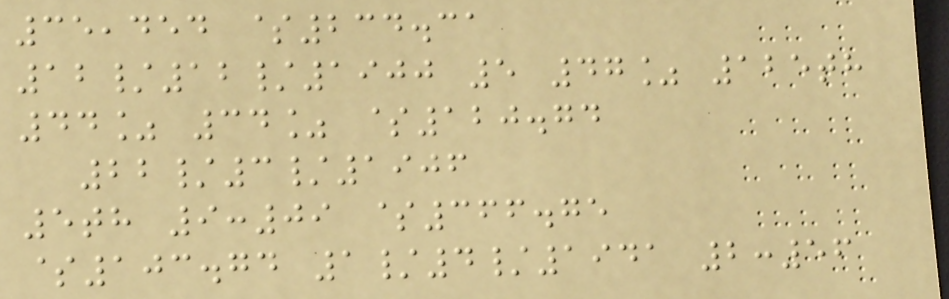35,454 $234.31
12/12/1900 5 47% 125th
44% 34% $120.74
22/3/1906
5th 9:09 $366.75
$103.74 1/4/1941 2:56
